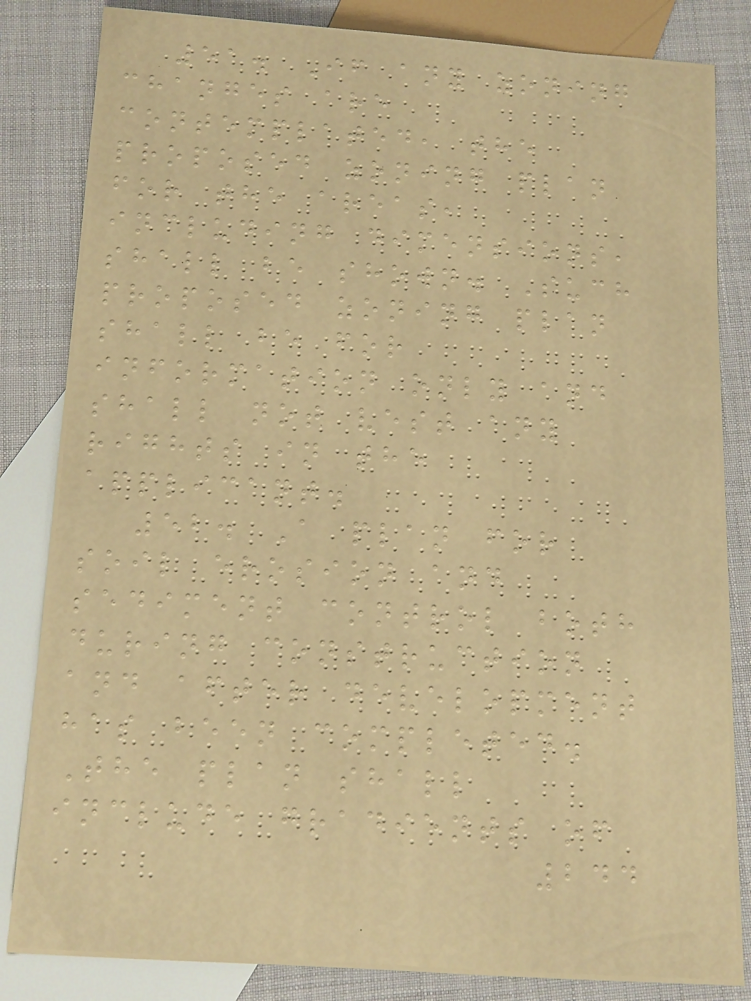51. If any zoning
changes are
contemplated, the
proposed zoning plan
for the areas,
including dimensions,
shall be shown. Such
proposed zoning plan
shall be for
information only and
shall not vest any
rights in the
applicant.
52. A plan for
soil erosion and
sediment control both
during construction
and after development
has been completed.
The plan shall
include gradients of
244
